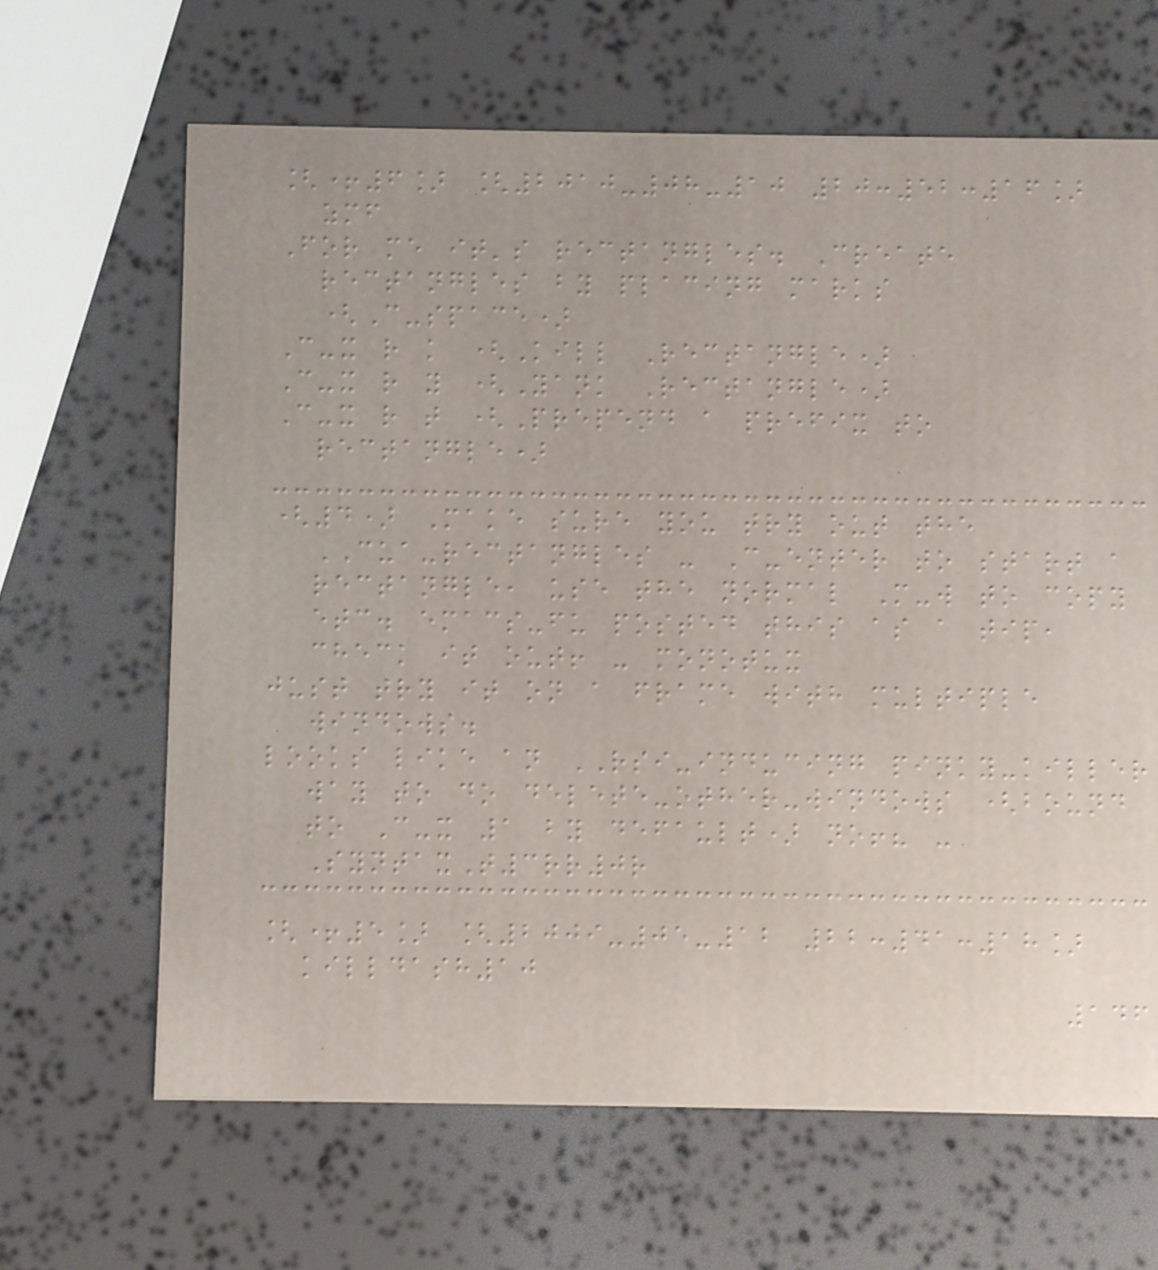[+6] [2010-08-10 20:52:16]
zmf
For me it's rectangles. Create
rectangles by placing marks
(C-space)
C-x r k (Kill Rectangle)
C-x r y (Yank Rectangle)
C-x r t (Prepend a prefix to
rectangle)
(4) Make sure you try out the
CUA-rectangles - C-enter to start a
rectangle, use the normal M-w to copy
etc. emacs-fu posted this as a tip,
check it out! - monotux
just try it on a frame with multiple
windows.
looks like an RSI-inducing pinky-killer
way to do delete-other-windows (bound
to C-x 1 by default) no!? -
SyntaxT3rr0r
[+5] [2009-05-12 22:41:18]
killdash10
146
